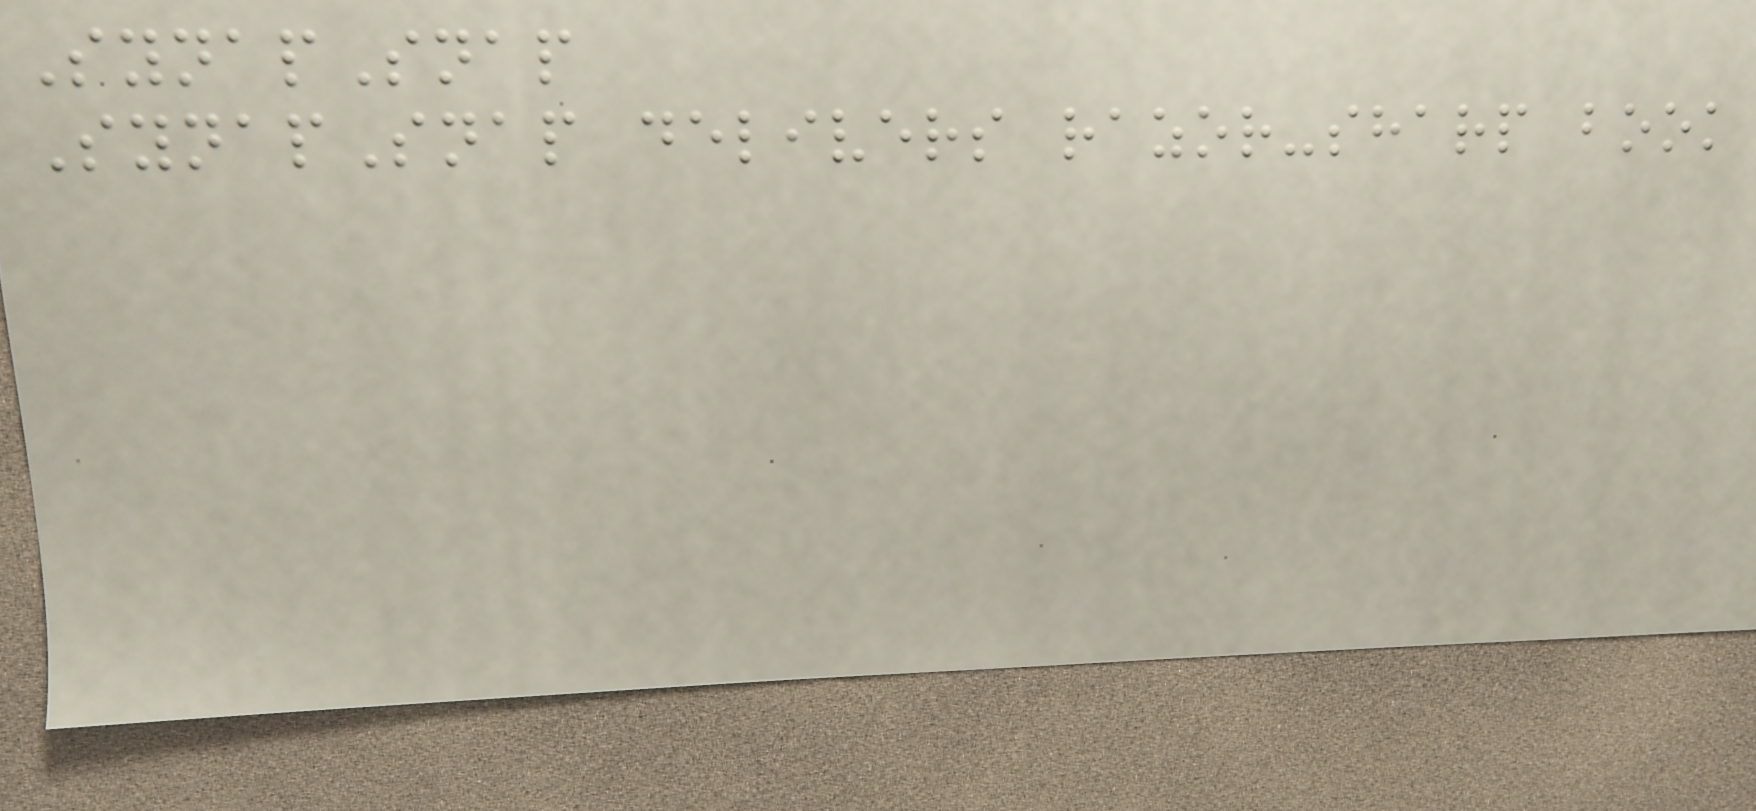SynapSnap
SynapSnap delivers razor-sharp book
